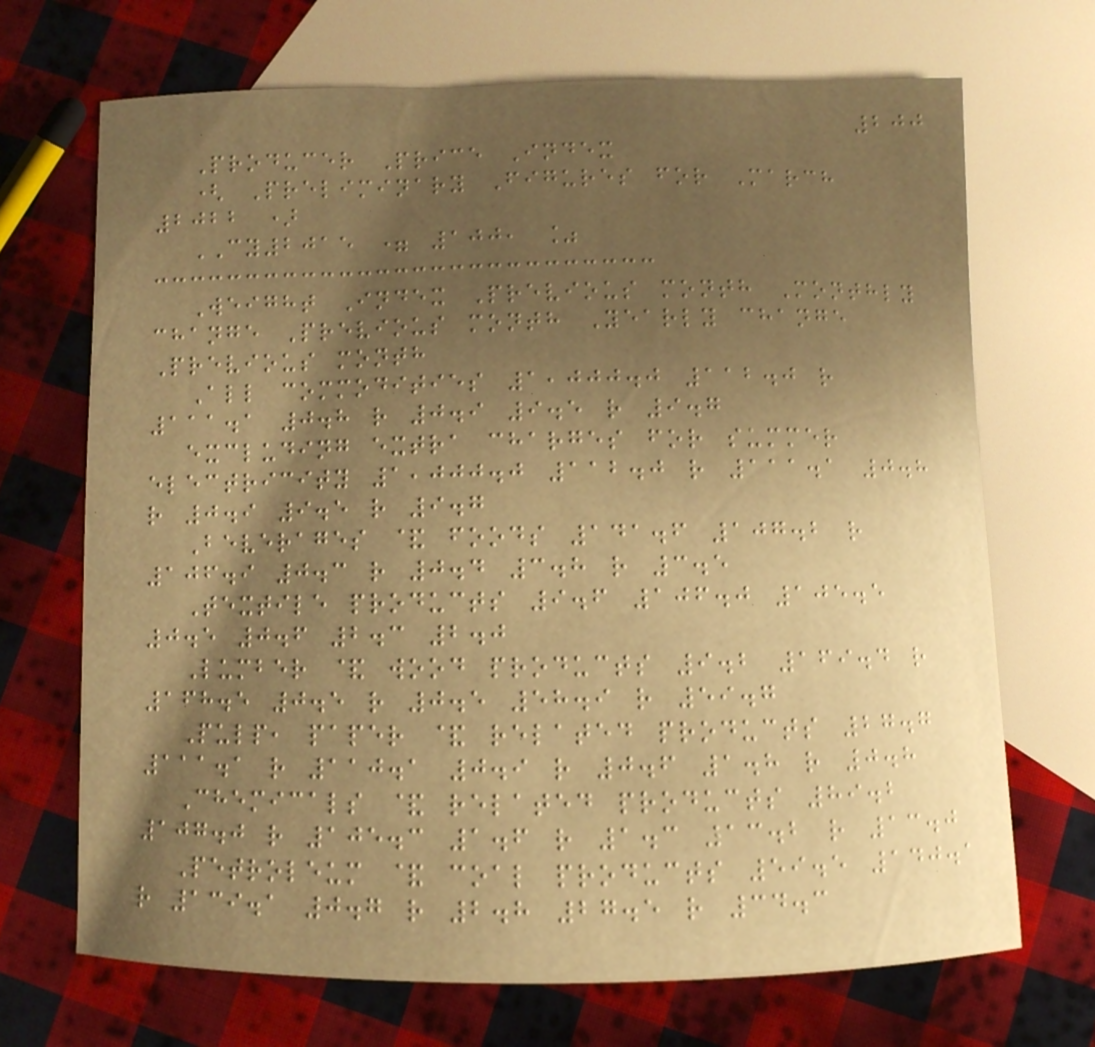200
Producer Price Index
( Preliminary Figures for March
2022 )
CY2015 = 100, %
Weight Index Previous month Monthly
change Previous month Yearly change
Previous month
All commodities 1,000.0 112.0 r
111.1 0.8 r 0.9 9.5 r 9.7
excluding extra charges for summer
electricity 1,000.0 112.0 r 111.1 0.8
r 0.9 9.5 r 9.7
Beverages & foods 141.6 107.2 r
106.9 0.3 r 0.4 3.8 r 3.5
Textile products 9.6 106.0 105.5
0.5 0.6 2.3 2.0
Lumber & wood products 9.2 169.4 r
168.5 0.5 r 0.5 58.9 r 59.7
Pulp, paper & related products 27.7
111.1 r 110.1 0.9 r 0.6 1.8 r 0.8
Chemicals & related products 89.2
107.0 r 105.3 1.6 r 1.3 13.2 r 13.0
Petroleum & coal products 59.5 140.1
r 139.1 0.7 r 2.8 27.5 r 34.3
